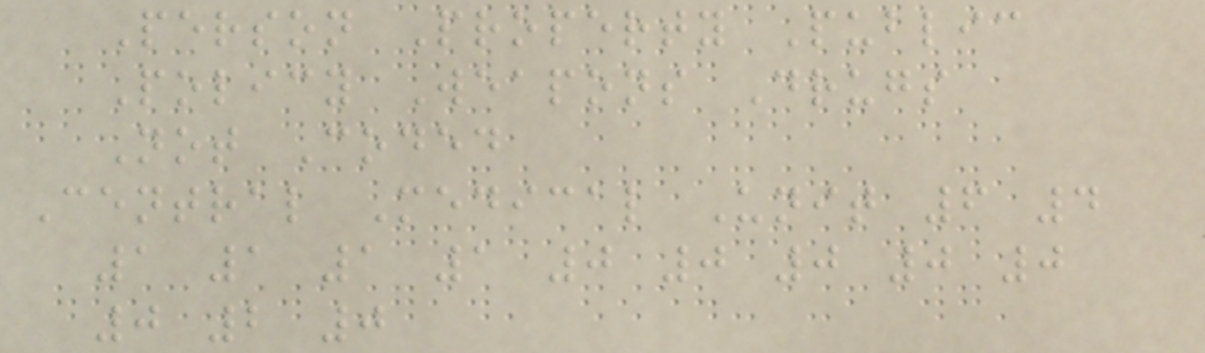Person Property Public
Policy Weapons Drugs
Not Coded
Central Medical Unit 6 4
1 1 1 1 0 0 0 0 0
0 2 0
